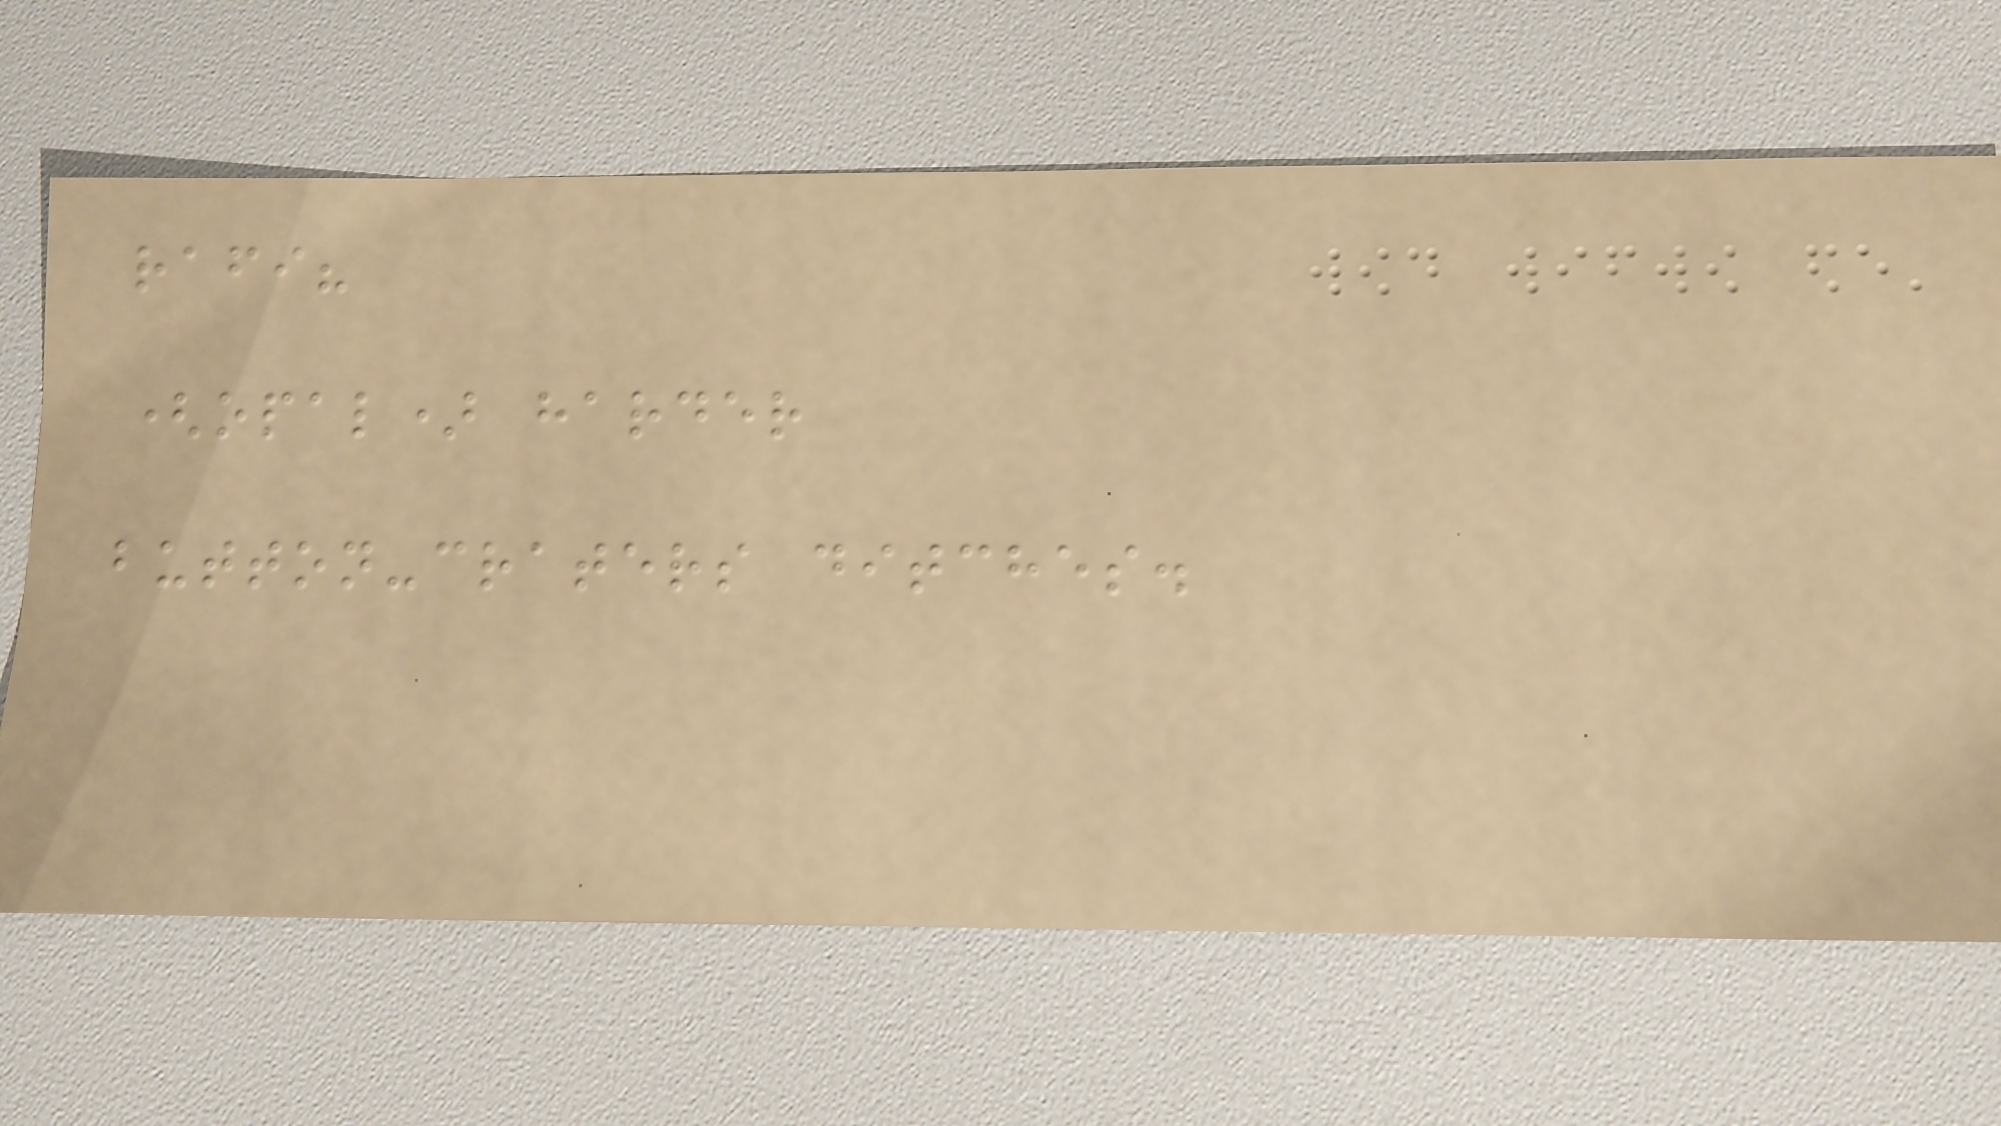rafi?
(opal) harder
button-craters ditches.
